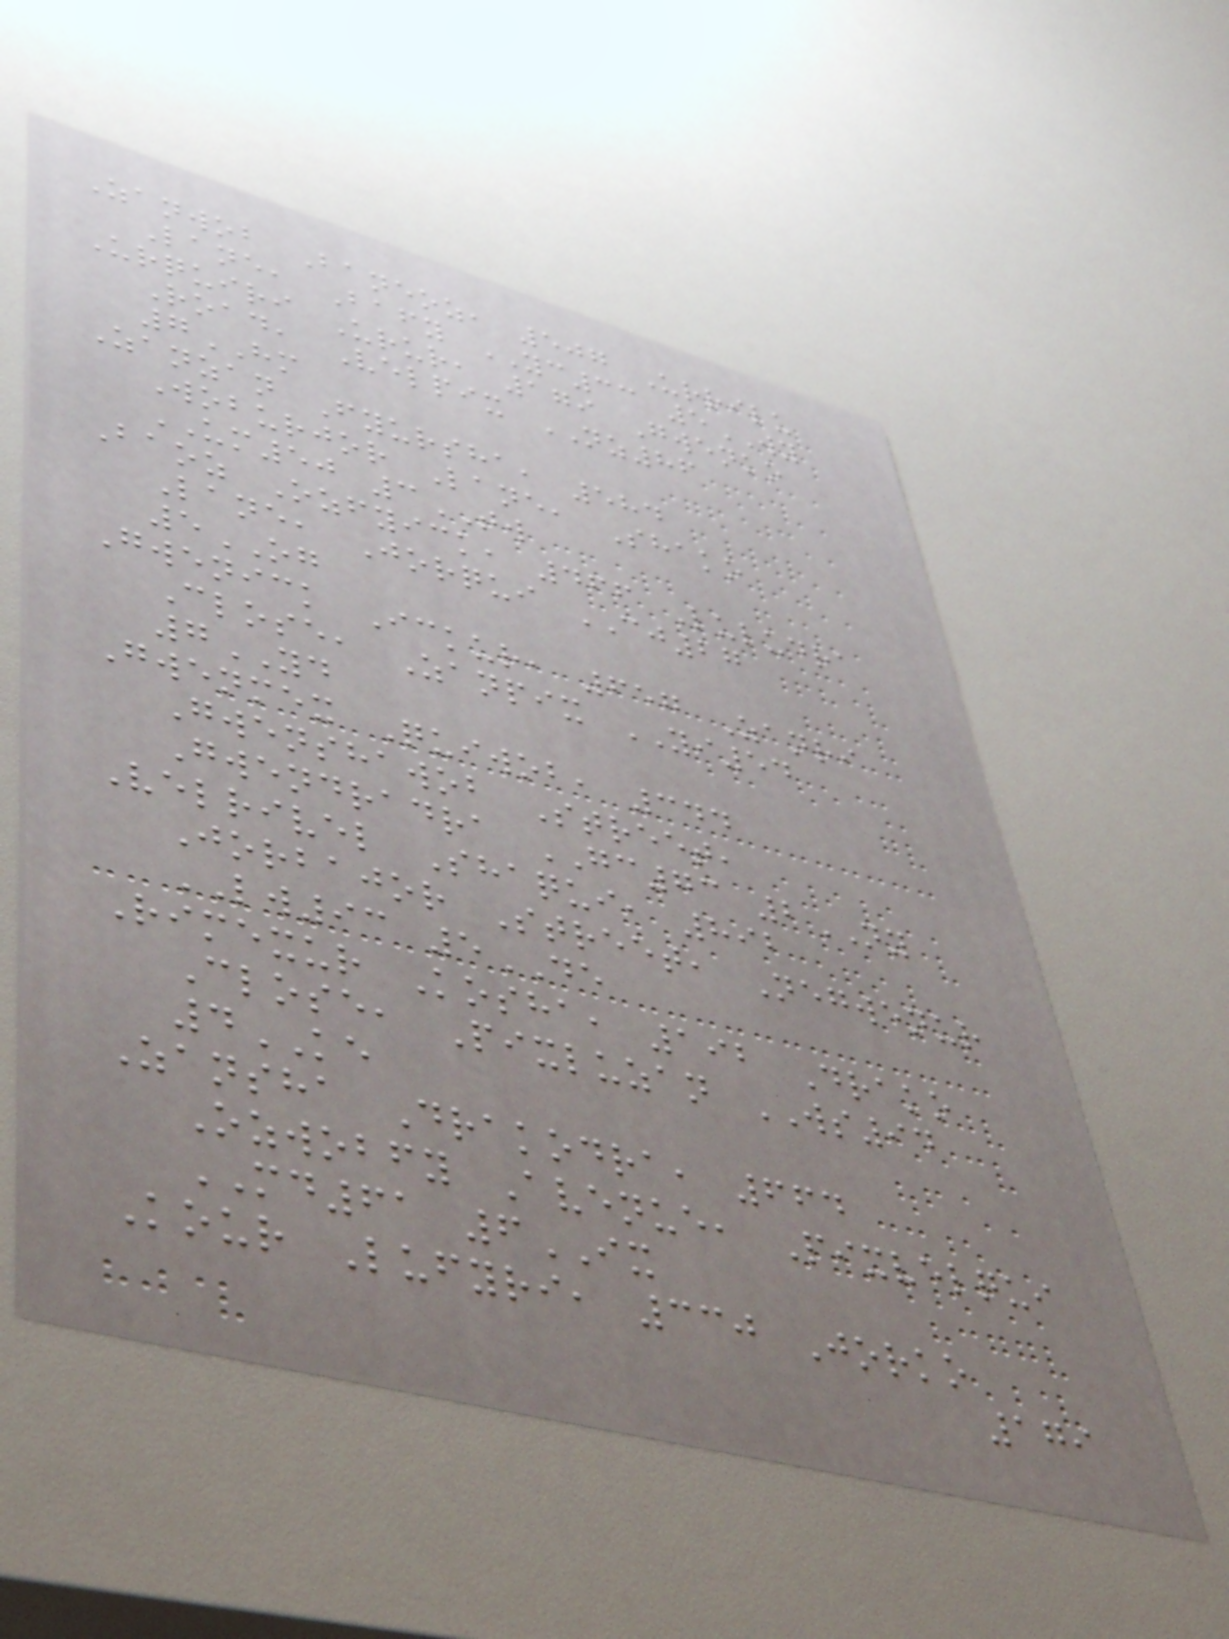Zanwob Baneoz, 507 Urrilu
Lane, Bafy YC33 5WY
Urquiri Urur, 179 Gwenko
Road, Velpix NZ86
7HM
Zanzan Fyursha, 584
Woburjor Lane, Shako
UM50 3TW
Baoz Ozfyick, 466 Luludra
Lane, Jorqui CJ27
5OG
Gwenick Ickur, 657 Zanri
Close, Zanpix YI54
7YD
Gwenmex Quiwob, 344
Gwenshawob Street,
Gwendradra GC73 2NY
Velrivel Shaqui, 892
Jorbajor Street, Negwenur
LW93 5DE
Rimexur Kosha, 192 Drako
Close, Pixluzan WS94
4KE
Zansha Drakodra, 664
Ozwobfy Avenue, Pixvelqui
MD61 6IX
Kour Lufyri, 330 Jorko
179
